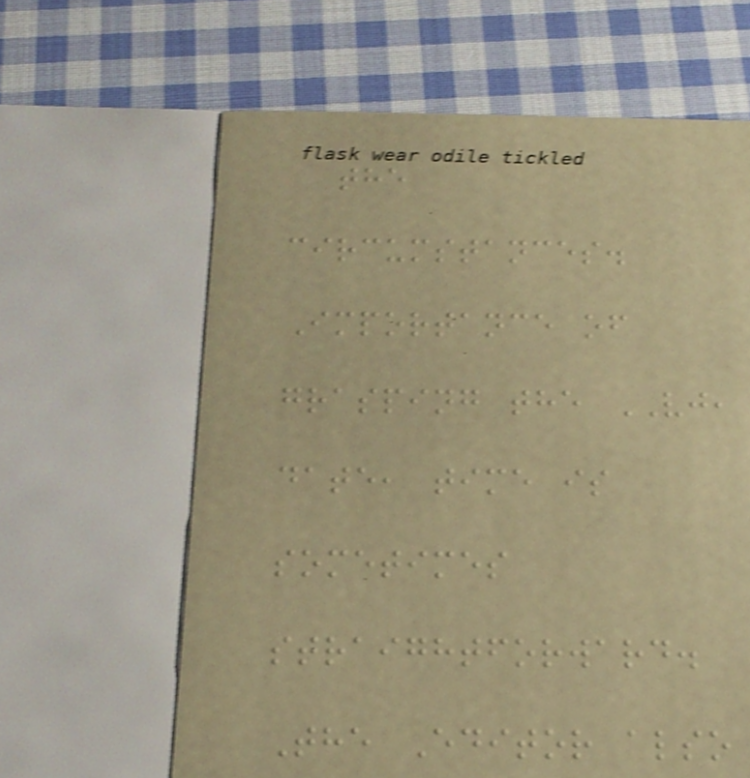the
circumstances.
Importance of
grasping the VJ,
date, time is
sometimes
straightforward.
The Editor also
